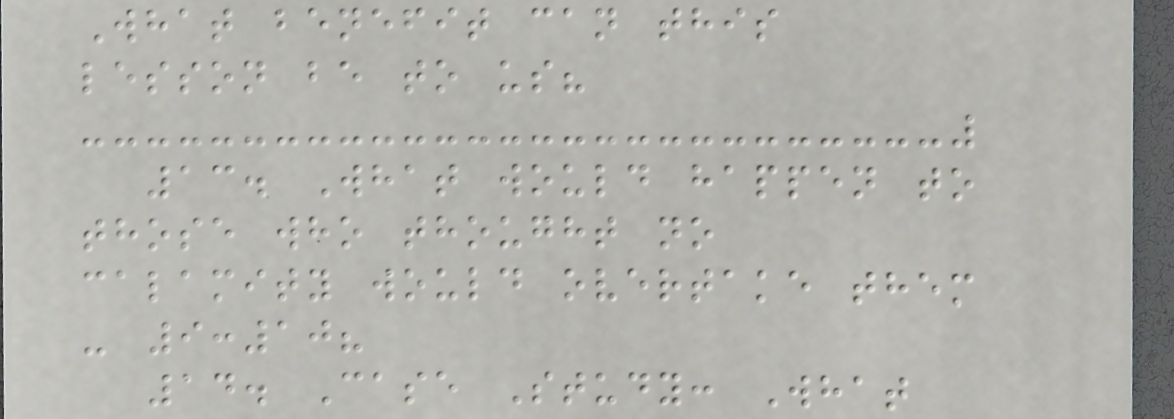What benefit can this
lesson be to us?
13. What would happen to
those who thought no
calamity would overtake them
- 9:10?
14. Case Study: What
